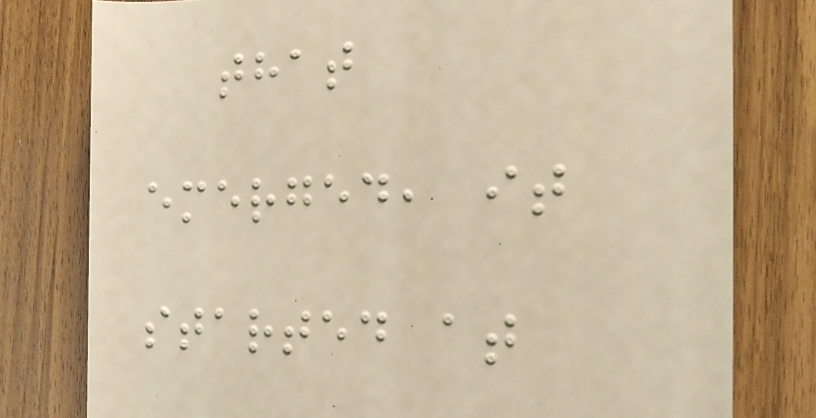that
emerged, it
started at
